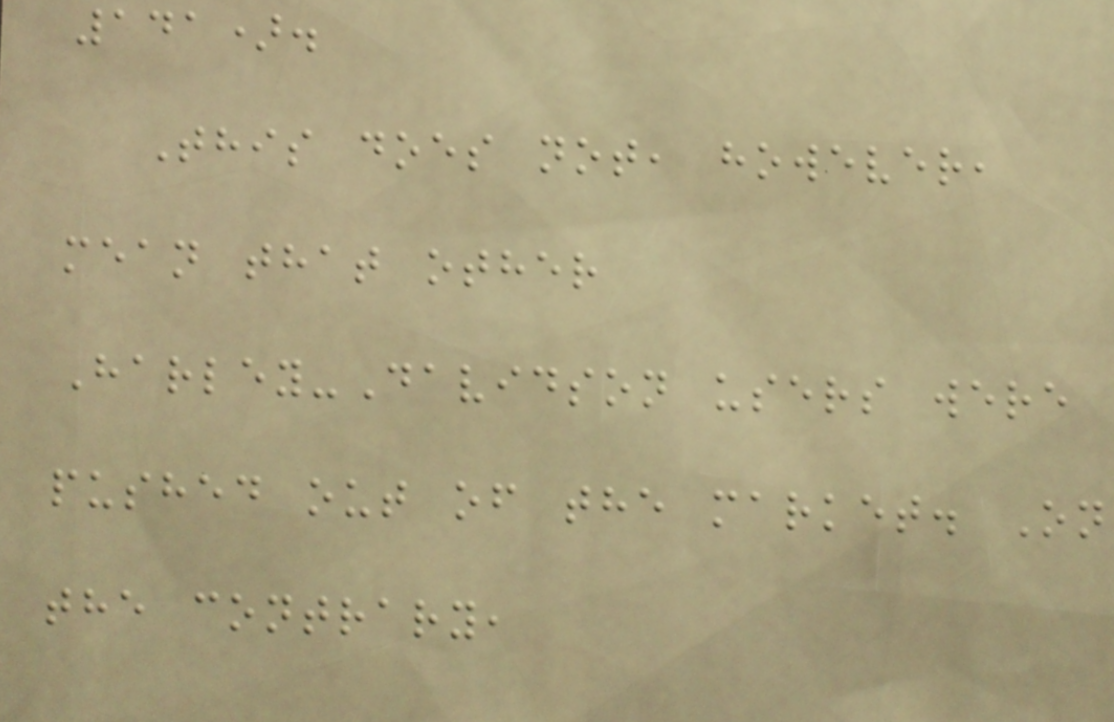141).
This does not, however,
mean that other
Harley-Davidson users were
pushed out of the market. On
the contrary,
